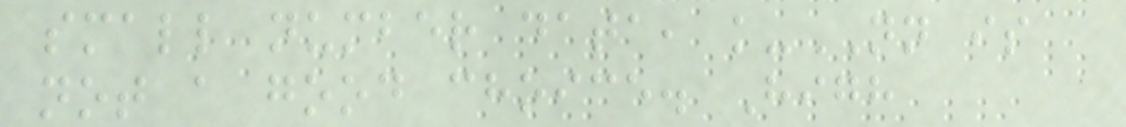small number data, k-NN is
not a good choice. High
